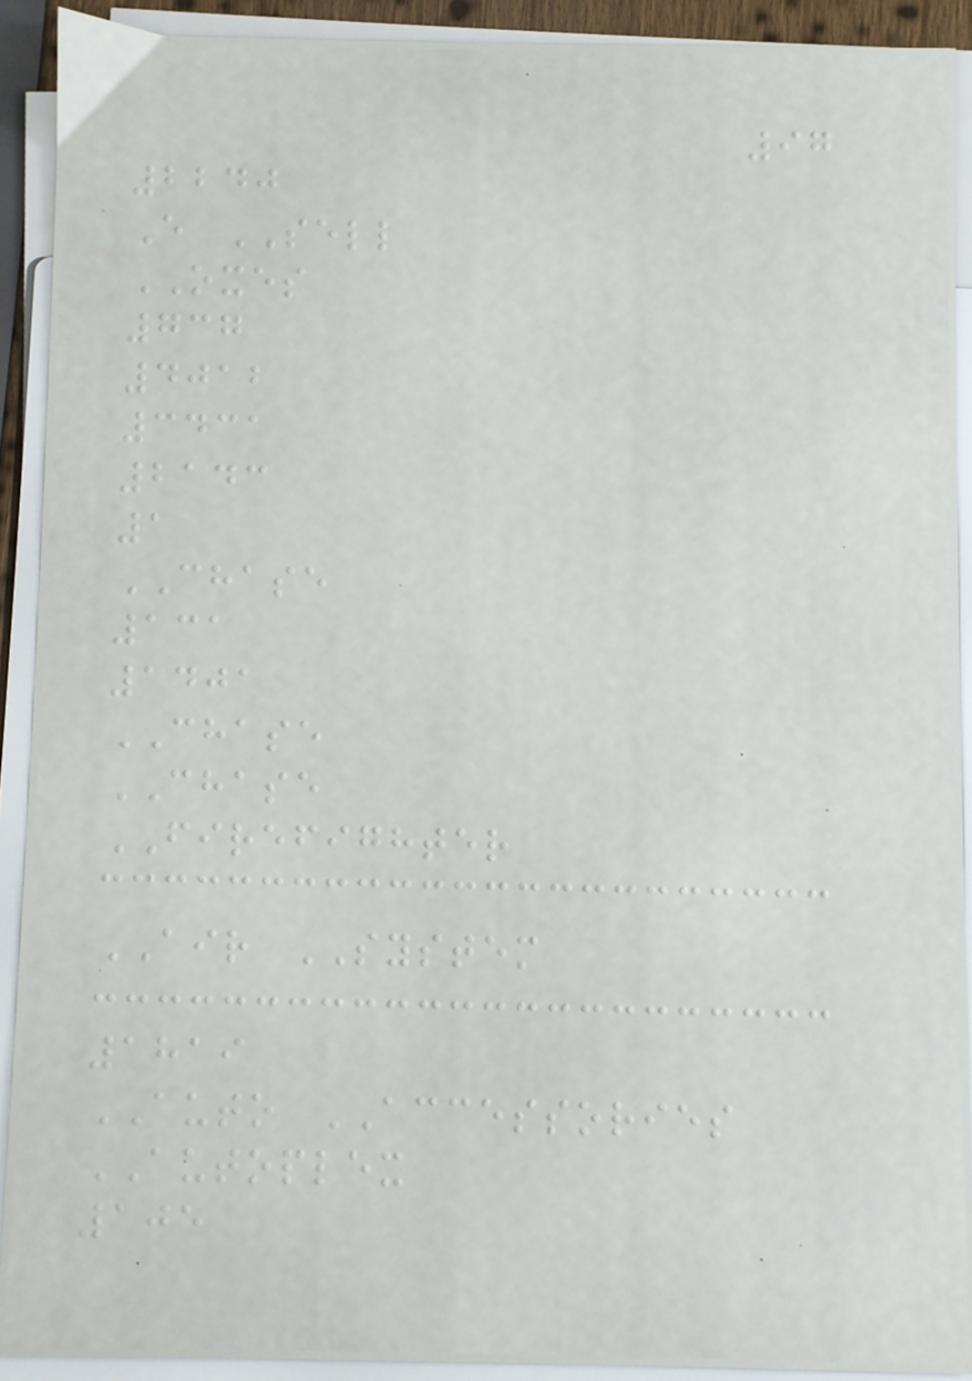97
2240
E SELL
OXES
737
4012
3431
2143
1
CHASE
131
1401
CHASE
CHASE
FIREFIGHTER
AIR SYSTEM
1819
AUTO ACCESSORIES
AUTOPLEX
105
